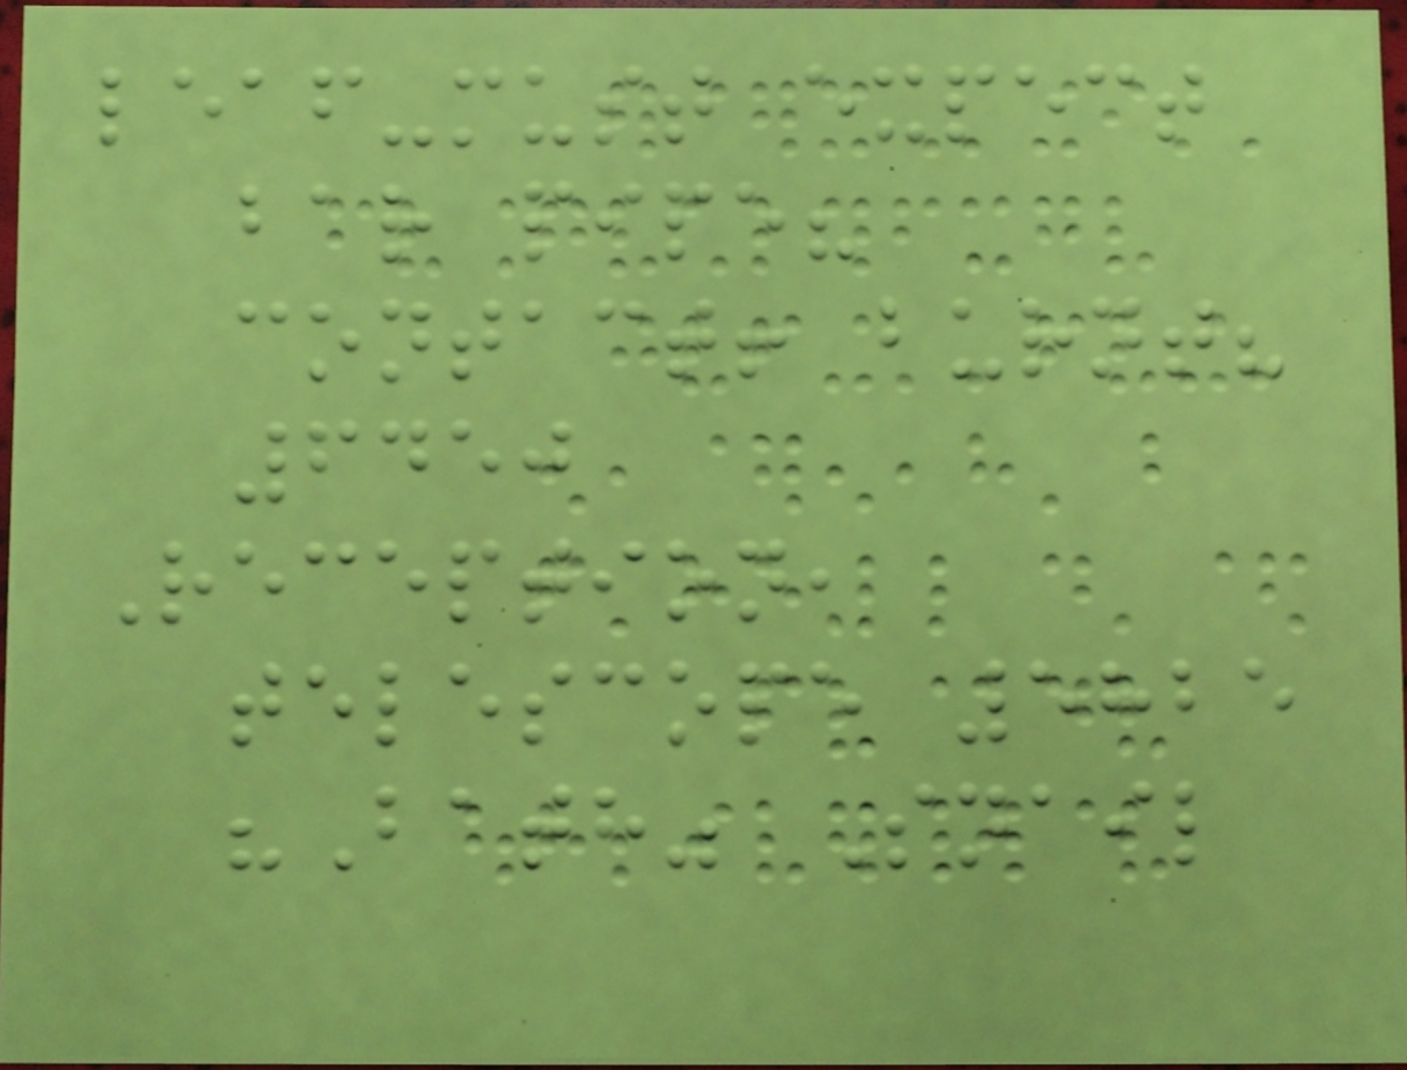leaf-must expect
bar pipe?
contact! burnt?
6450
Reception,
telescope 5825
"Bath" Snail
